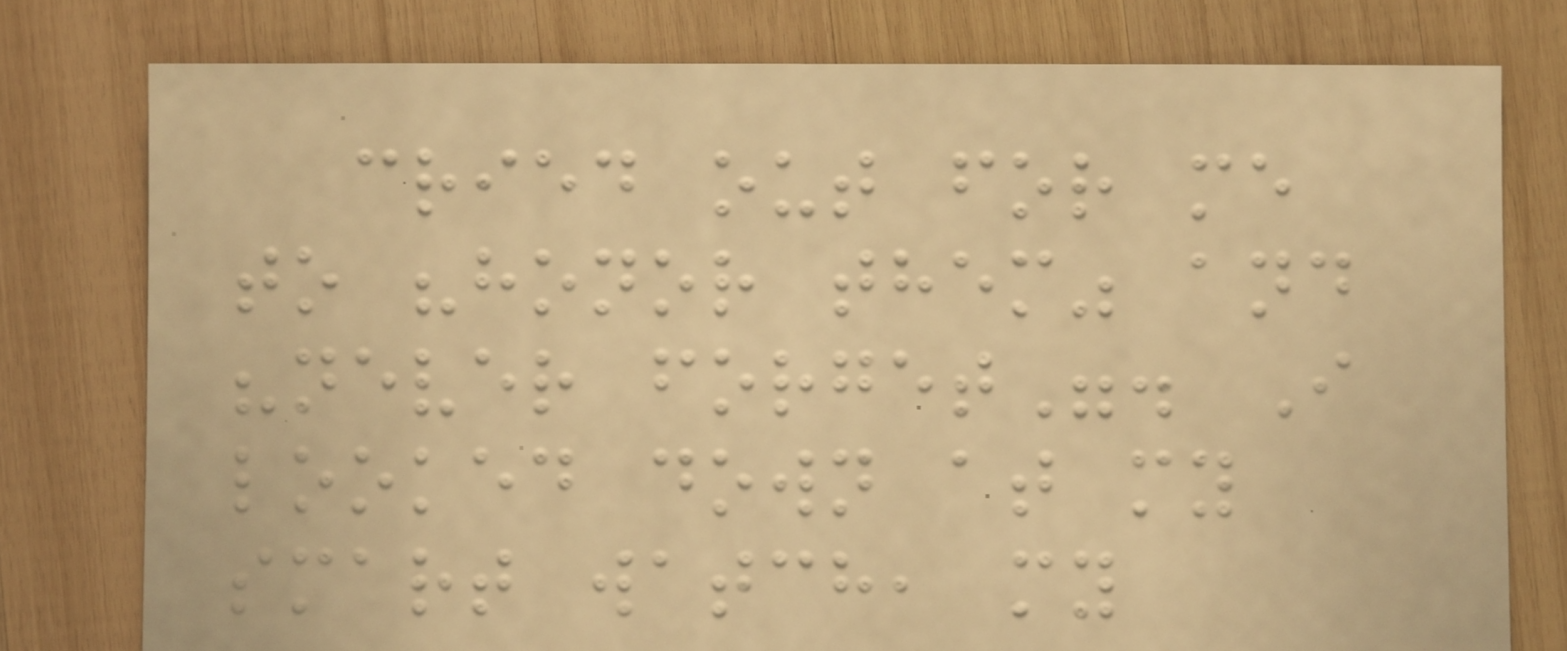cried out for me
to "honor them" and
"never forget". I
looked down at my
smart watch, my
